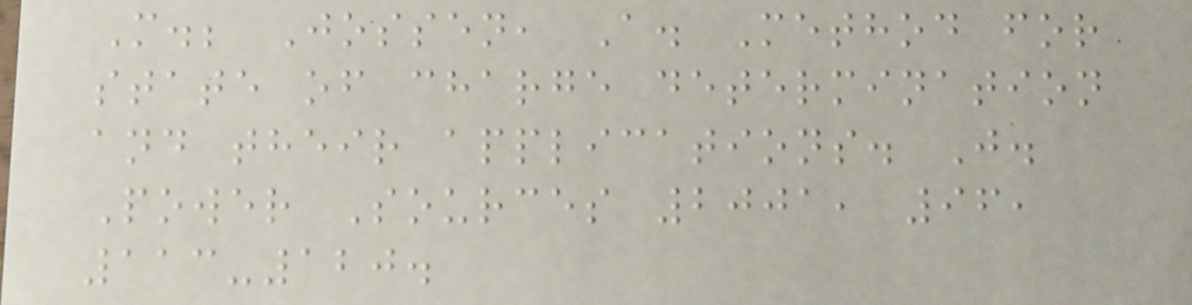M.; Jossen, A. Method for
state of charge determination
and their applications. J.
Power Sources 2001, 96,
113-120.
